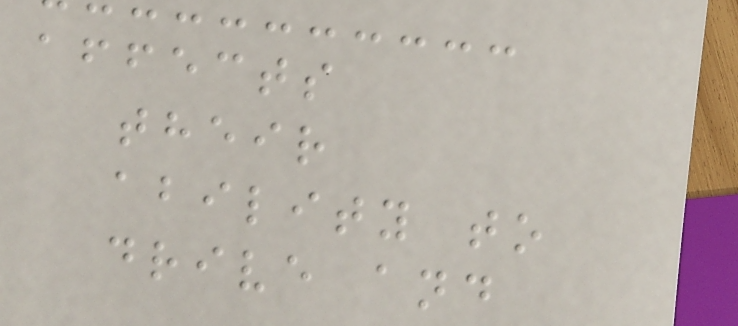affects
their
ability to
drive and
